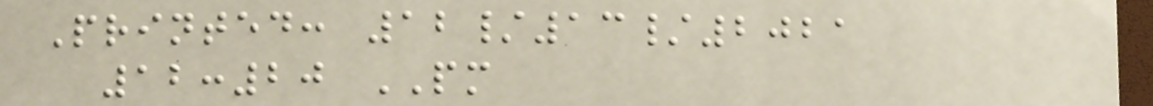Printed: 12/13/2021
12:20 PM
